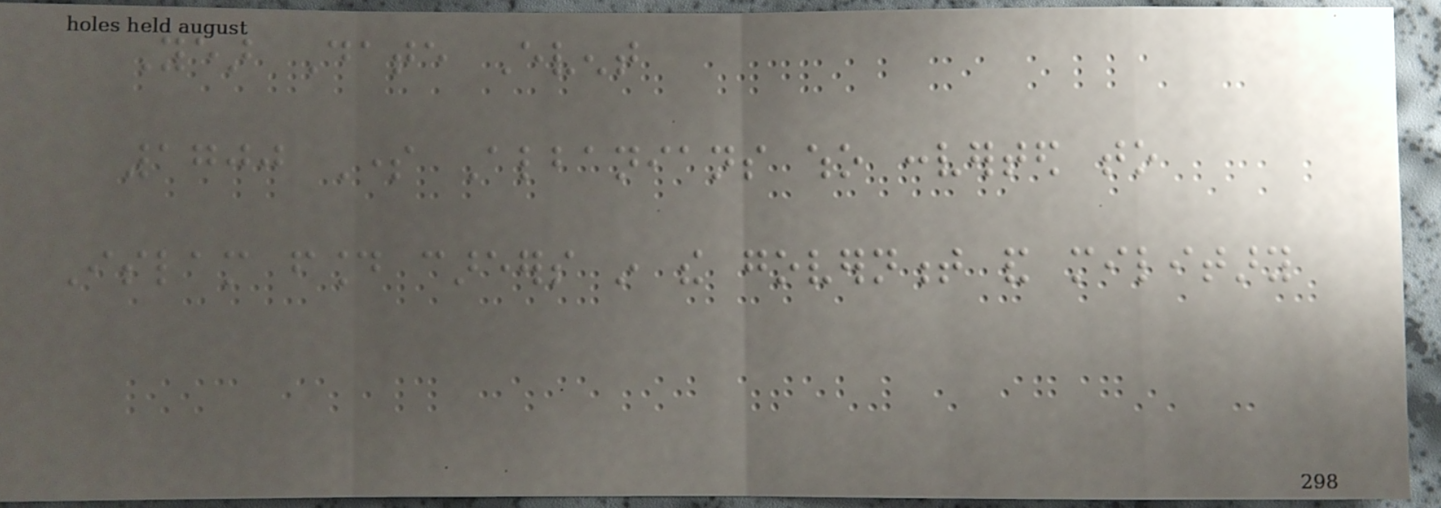Year Date Event
1700 Some Albanians who converted to
Islam found careers in the government and military
